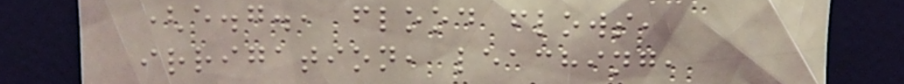(e.g., flood flows,
irrigation, leaching,
